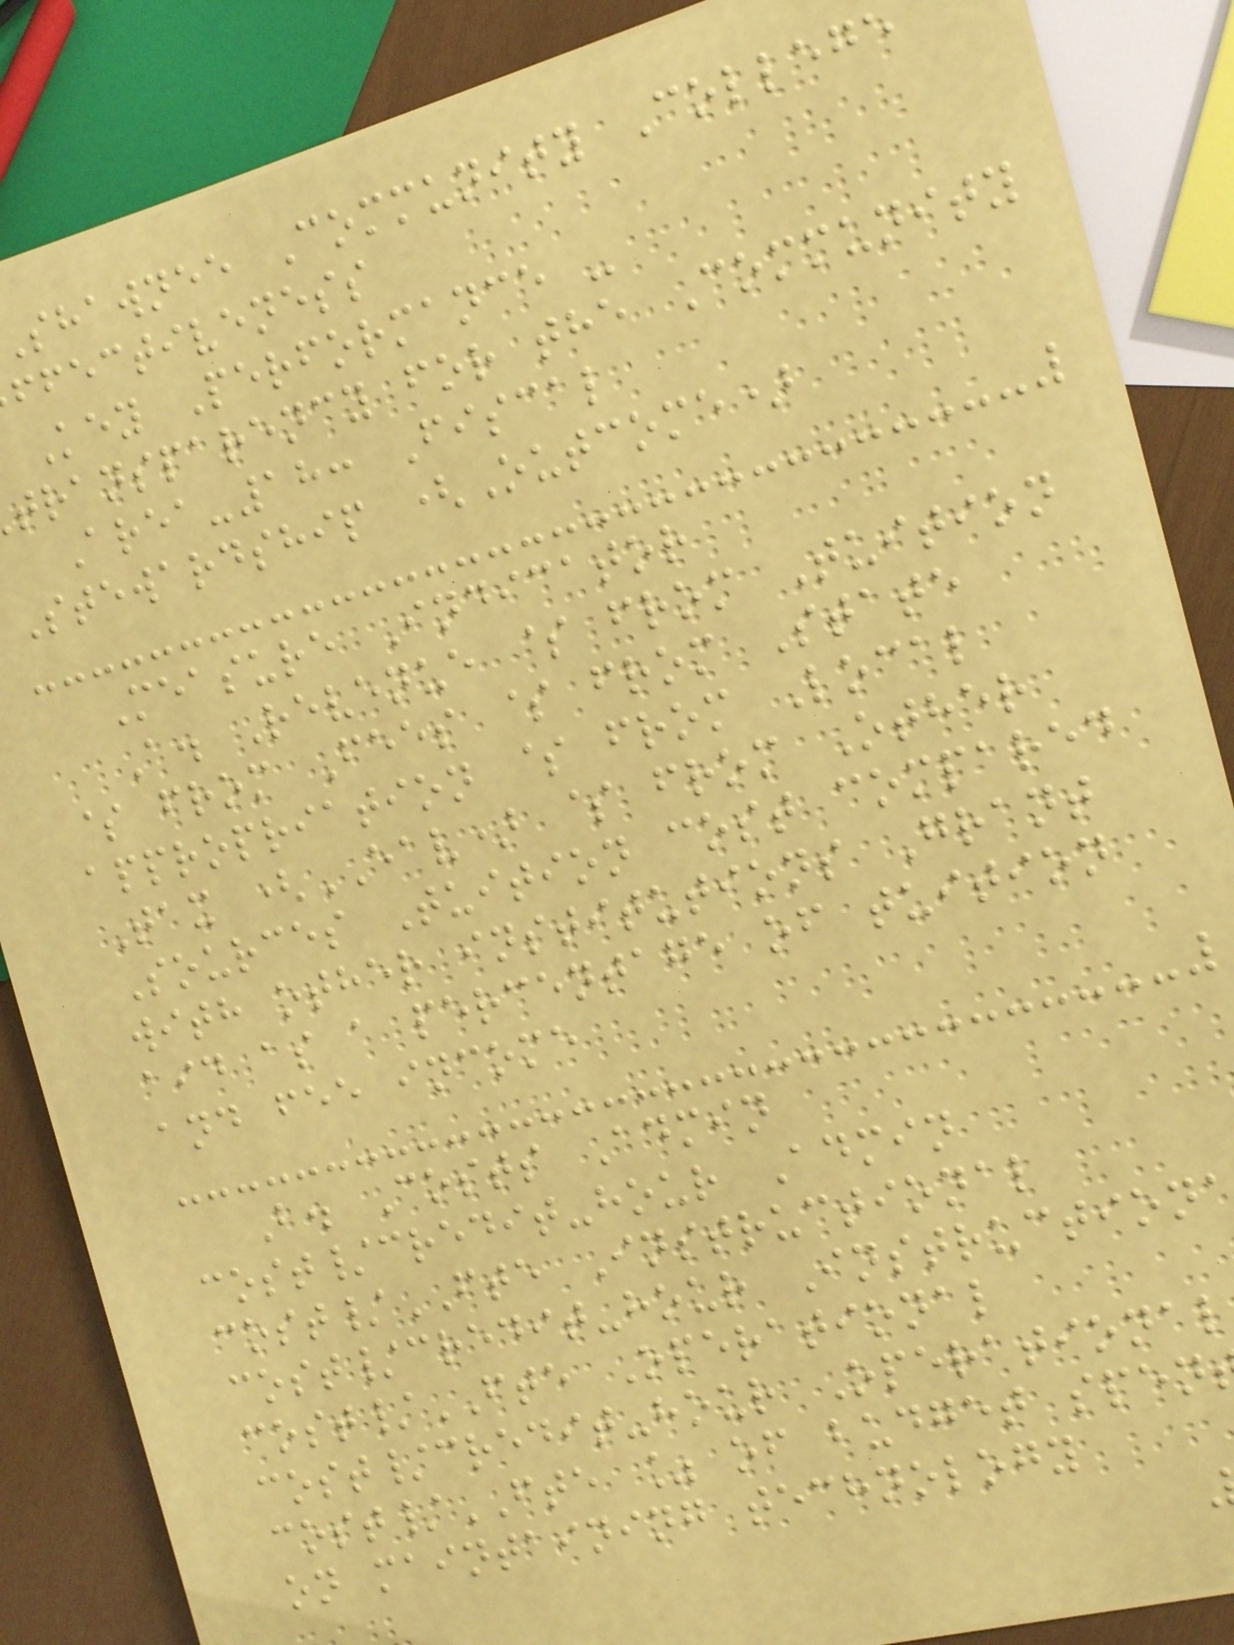shawnee Community College
ffectiveness
Key Performance -
transparency for the Community
Area-18: Fiscal
Stewardship (Outcome)
Measure Indicator
A. Revenue $ from Tuition
$ from Fees $ from State
appropriation $ from Local
Tax (EAV) $ from Other
Sources Tuition cost compared
with other institutions Grant
aid as a percentage of tuition
and fee income
B. Costs Admin
cost/credit-hour Admin
cost/FTE Instructional
cost/credit-hour Instruction
cost/FTE Operational
cost/credit-hour Operational
cost/FTE % of budget spen
on maintaining technology
